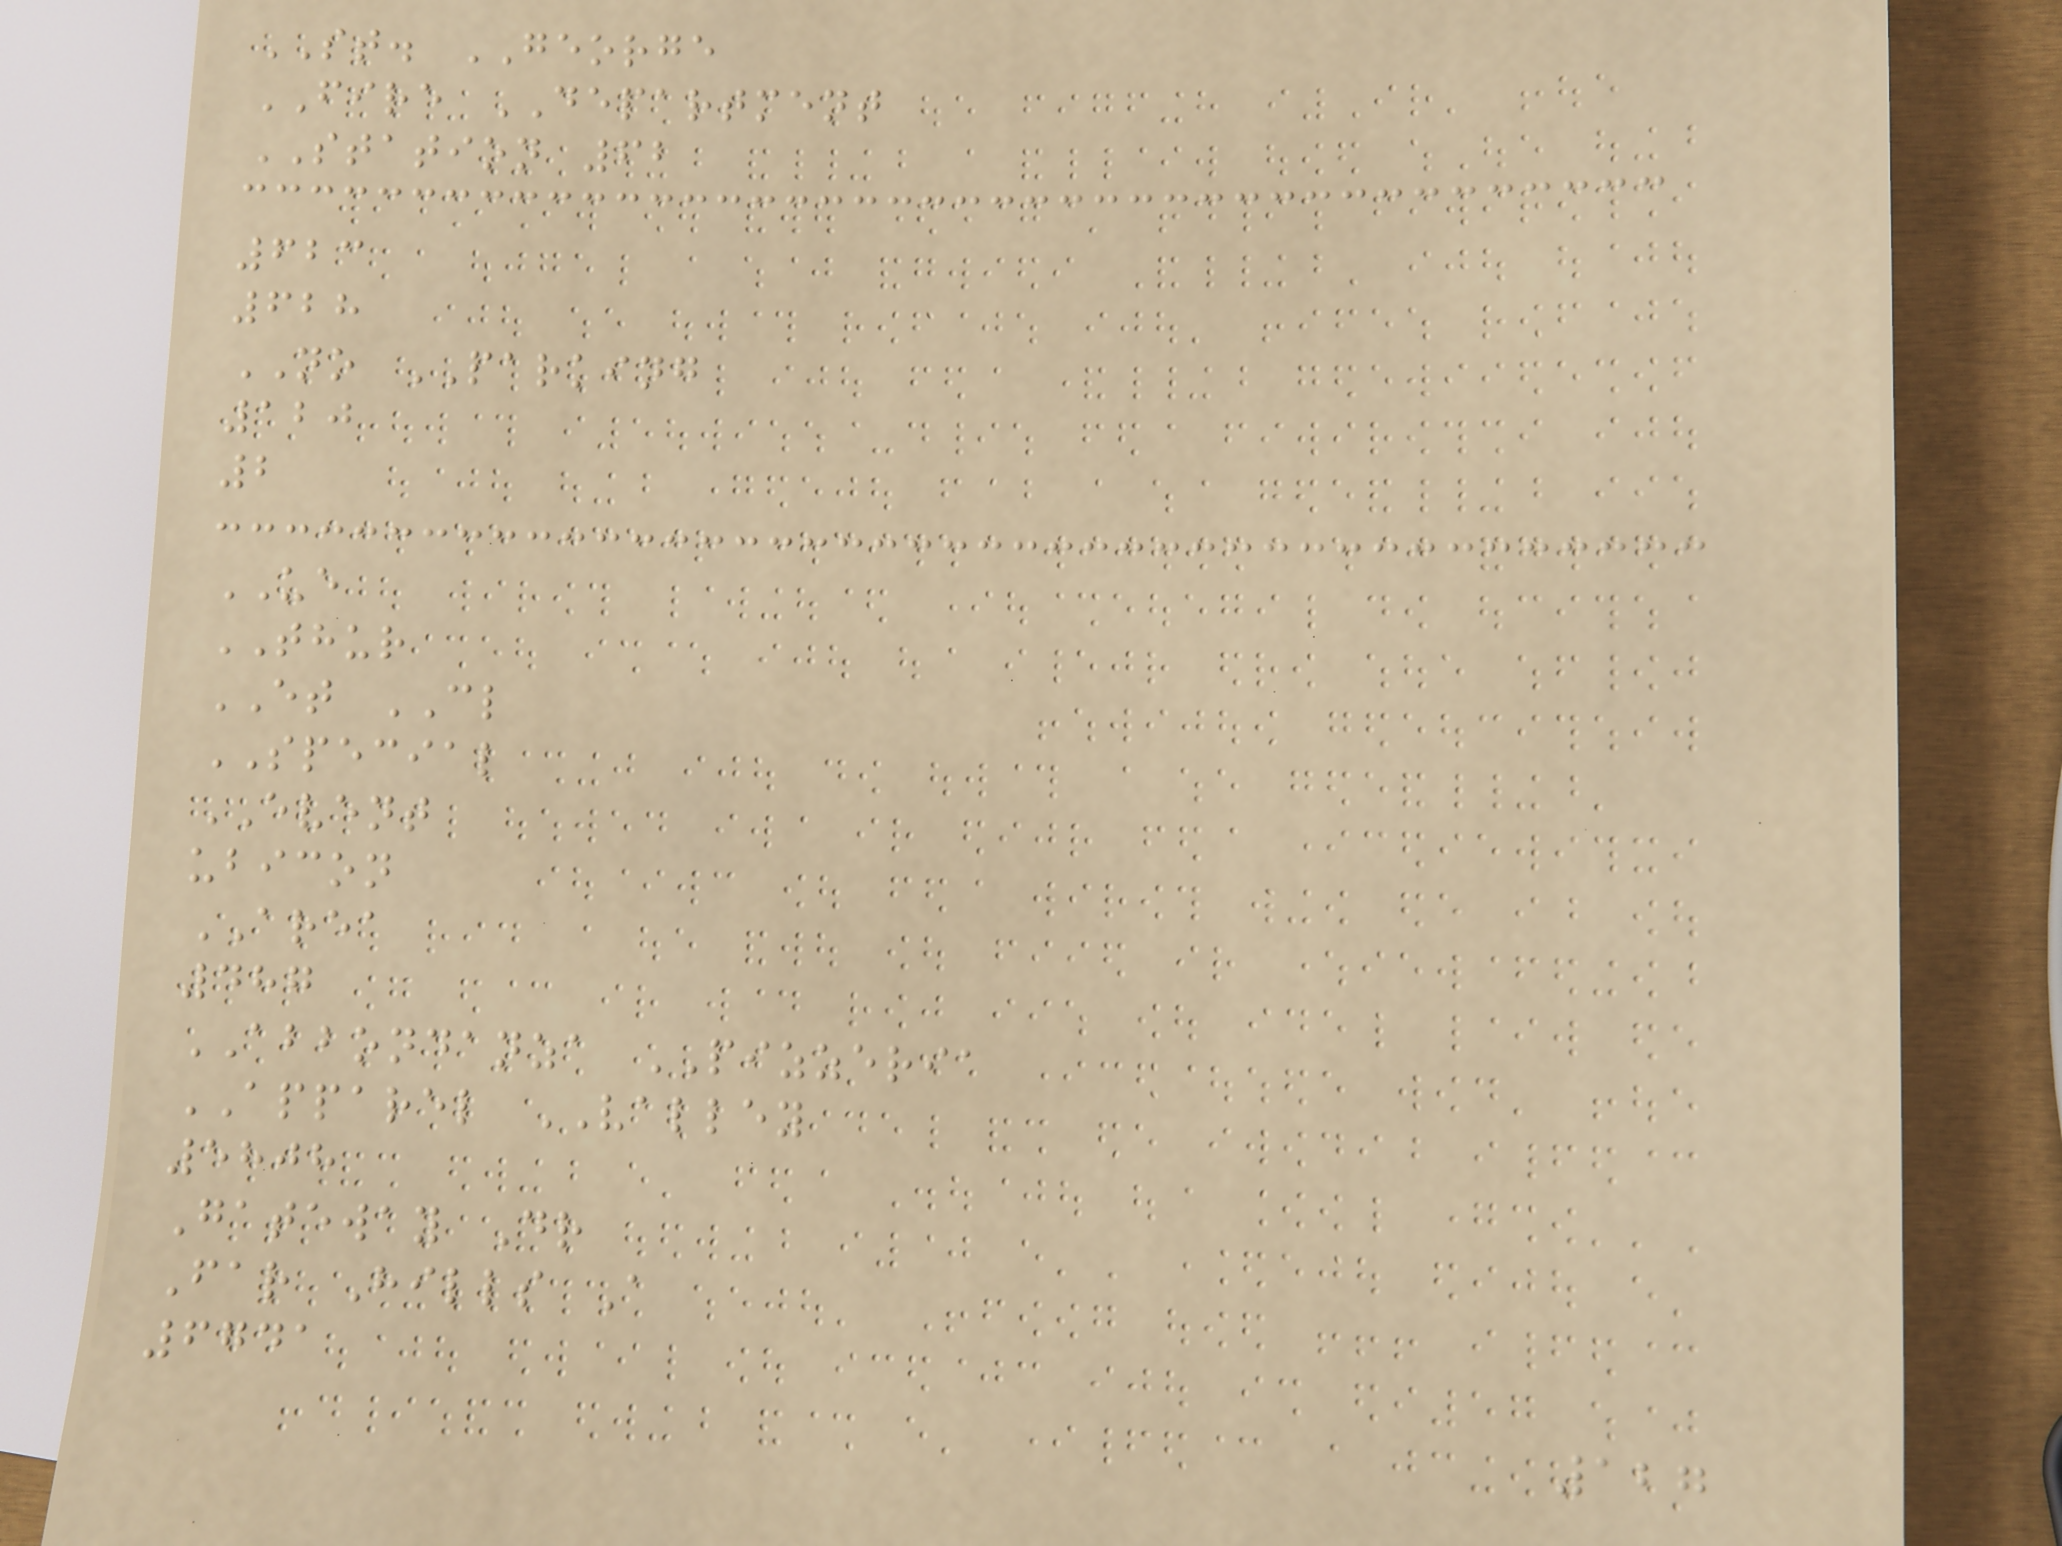ST. GEORGE
FIRE DEPARTMENT
STATION 62
623
628
NO PARKING
120
2
UE
THUR
ET CL
SPECIAL
EVENT
ubicon
AREA
487
ABBONDANZA PIZZERIA
APPAREL VALLEY
5808
Gateway Dr
Far Hills A
6741
127
